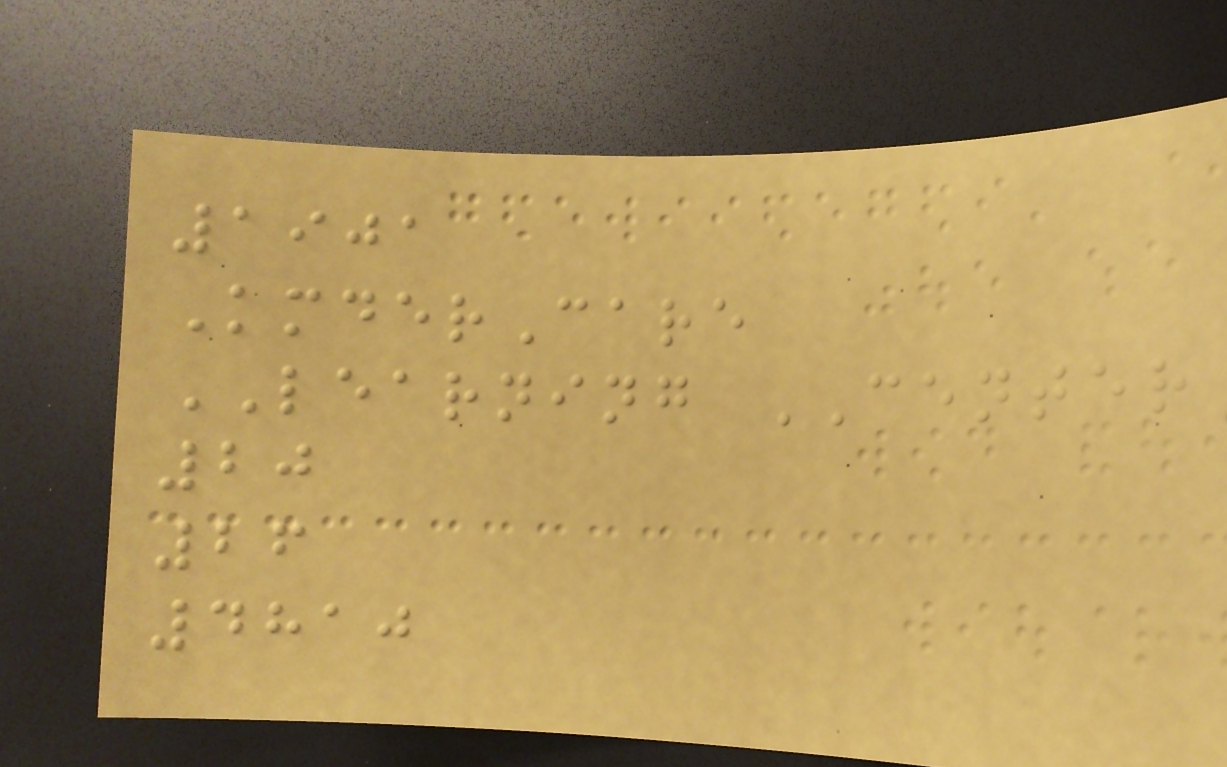1901
KmderCare
LEARNING CENTER
20
26
4810
